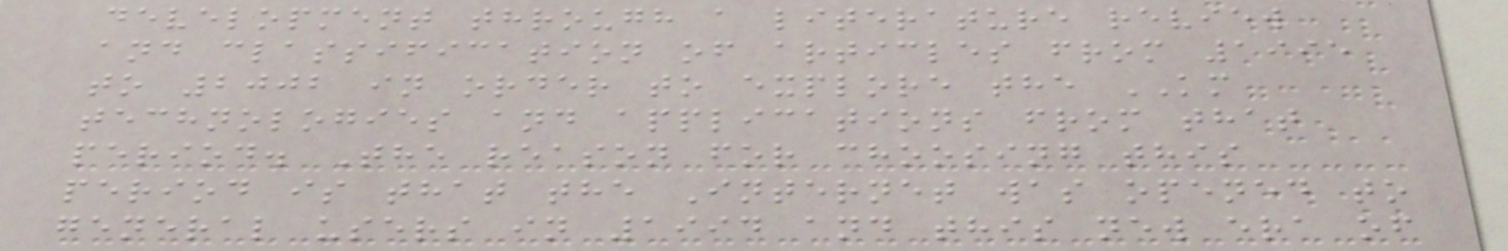development through a literature review
and classification of articles from 1995
to 2002 in order to explore the KM
technologies and applications from that
period. The reason for choosing this
period is that the Internet was opened to
general users in 1994 and this new era of
